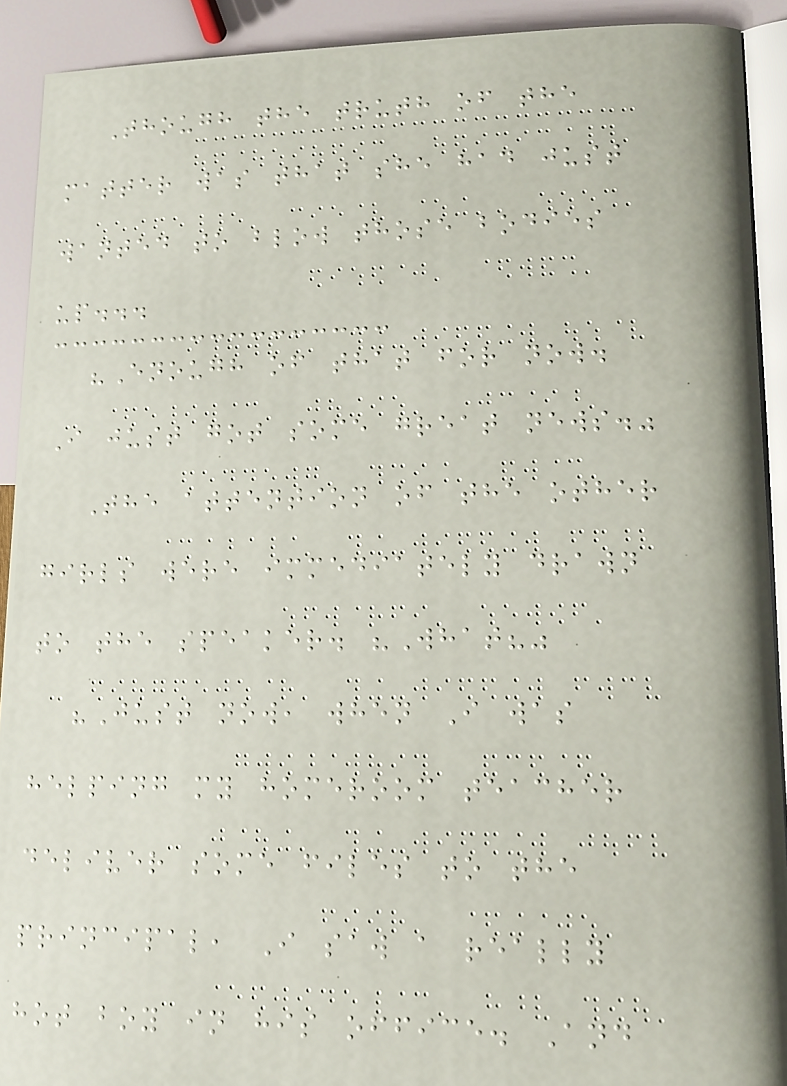Though the truth of the
matter was that she had just
wanted to blow those bodies
up...
"Enough of that for now.
I just got some great news."
The attention of the other
girls were immediately drawn
to the speaker. "What?"
"Just now, when I was
helping my homeroom teacher
deliver some files to the
principal, I saw a really
hot boy in his office. And
